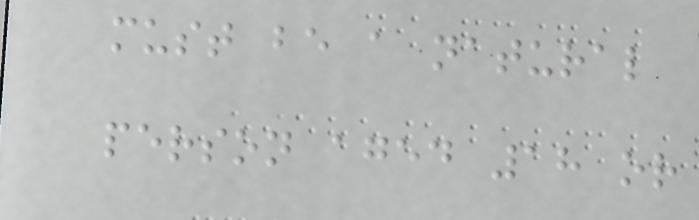must be a natural
person aged 18 or
